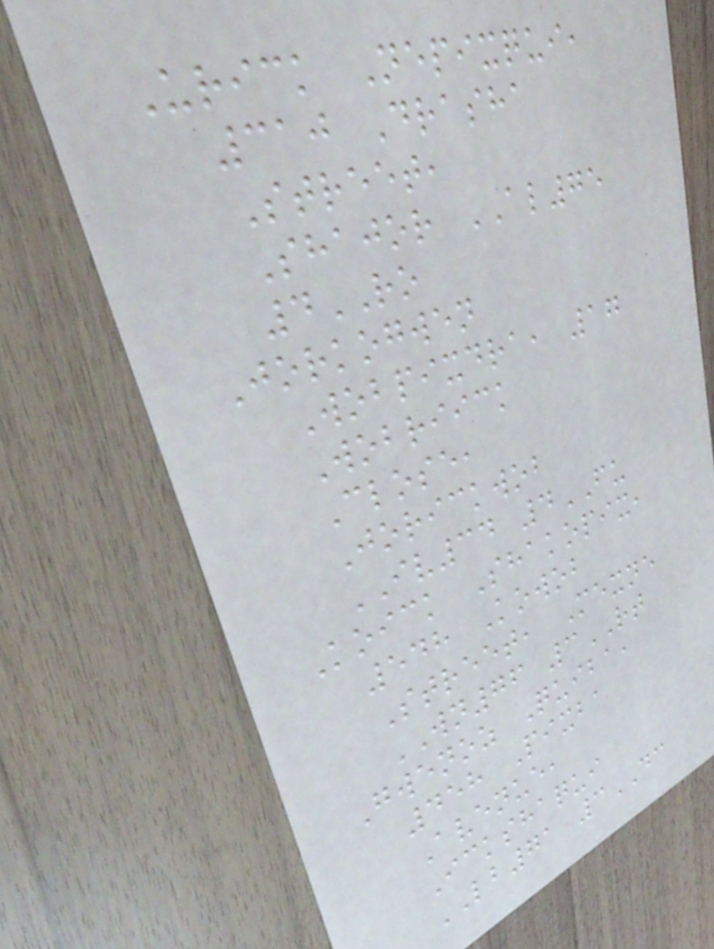Urick Nepixqui,
310 Drasha
Street,
Shajor AL75
4RO
Jorkogwen
Wobpixdra, 17
Wobriick
Close,
Jorickwob
IV34 4FU
Koick Shakopix,
548 Kowob
Street, Mexne
WN76 3RT
Gwenoz Quiba,
458 Pixba
Avenue,
Ickshaqui
LB71 3DC
